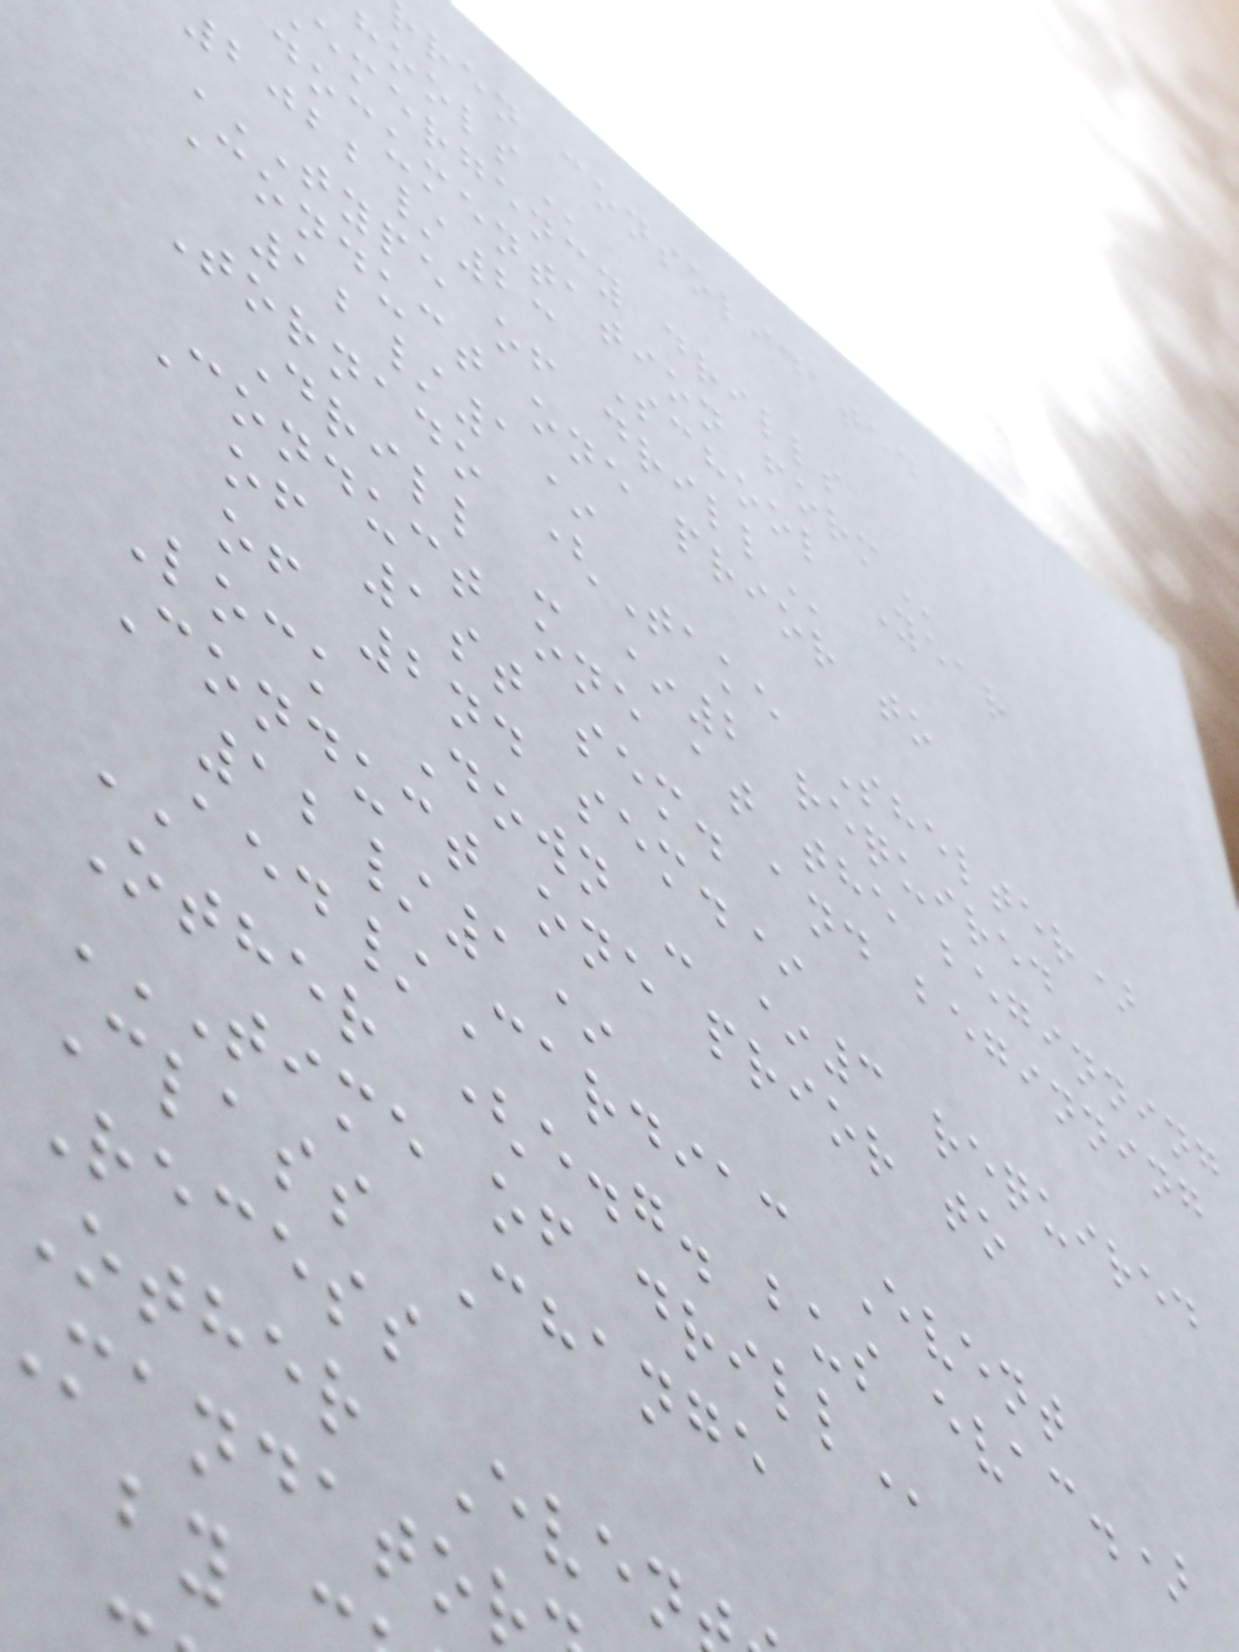ren consolidated
emergency drills
documentation
2022/23 School Year
TYPE OF DRILL
Conduct one prior to
12/1*
Tornado (Take Shelter)
Drill - *2 required
Conduct one at the beginning
of 1st sem. and beginning
of 2nd sem.*
Lock Down - *3 required
Conduct one prior to
12/1*
AED/Cardiac Event
Other (e.g. bus evac.)
TIME OF DRILL
Class Change
Recess
Other Even
